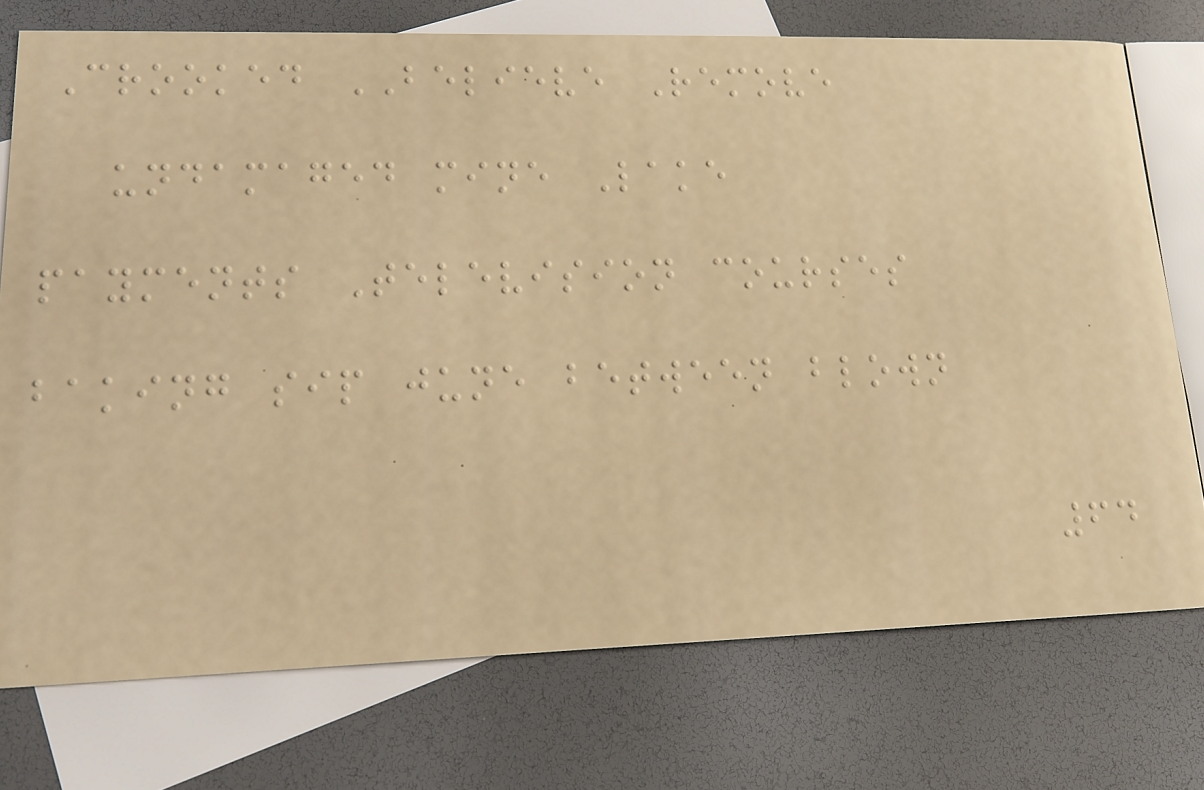Crooked BELIEVE Remove
undamaged mine Lake
payments Television courses
baking sip june between blown
64
